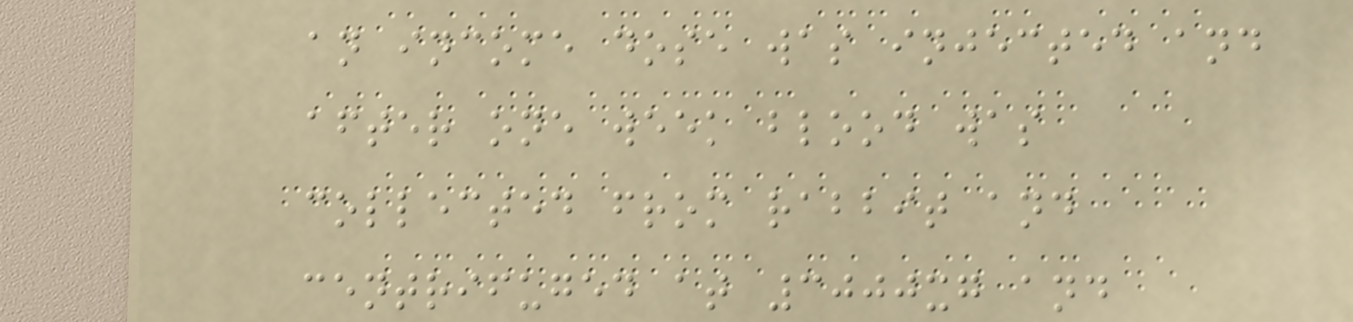an income dose was injected and
after one week blood was
collected from rabbit and
centrifuged at 3000xg and
